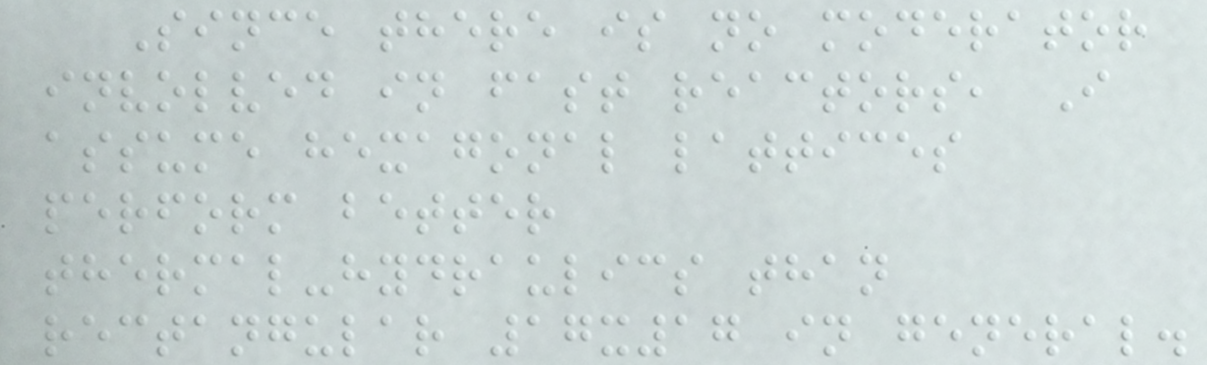Since there is no moderator
involved in fast reactors, I
assume hexagonal lattices
perform better
thermal-hydraulics than
rectangular 17x17 in general.
